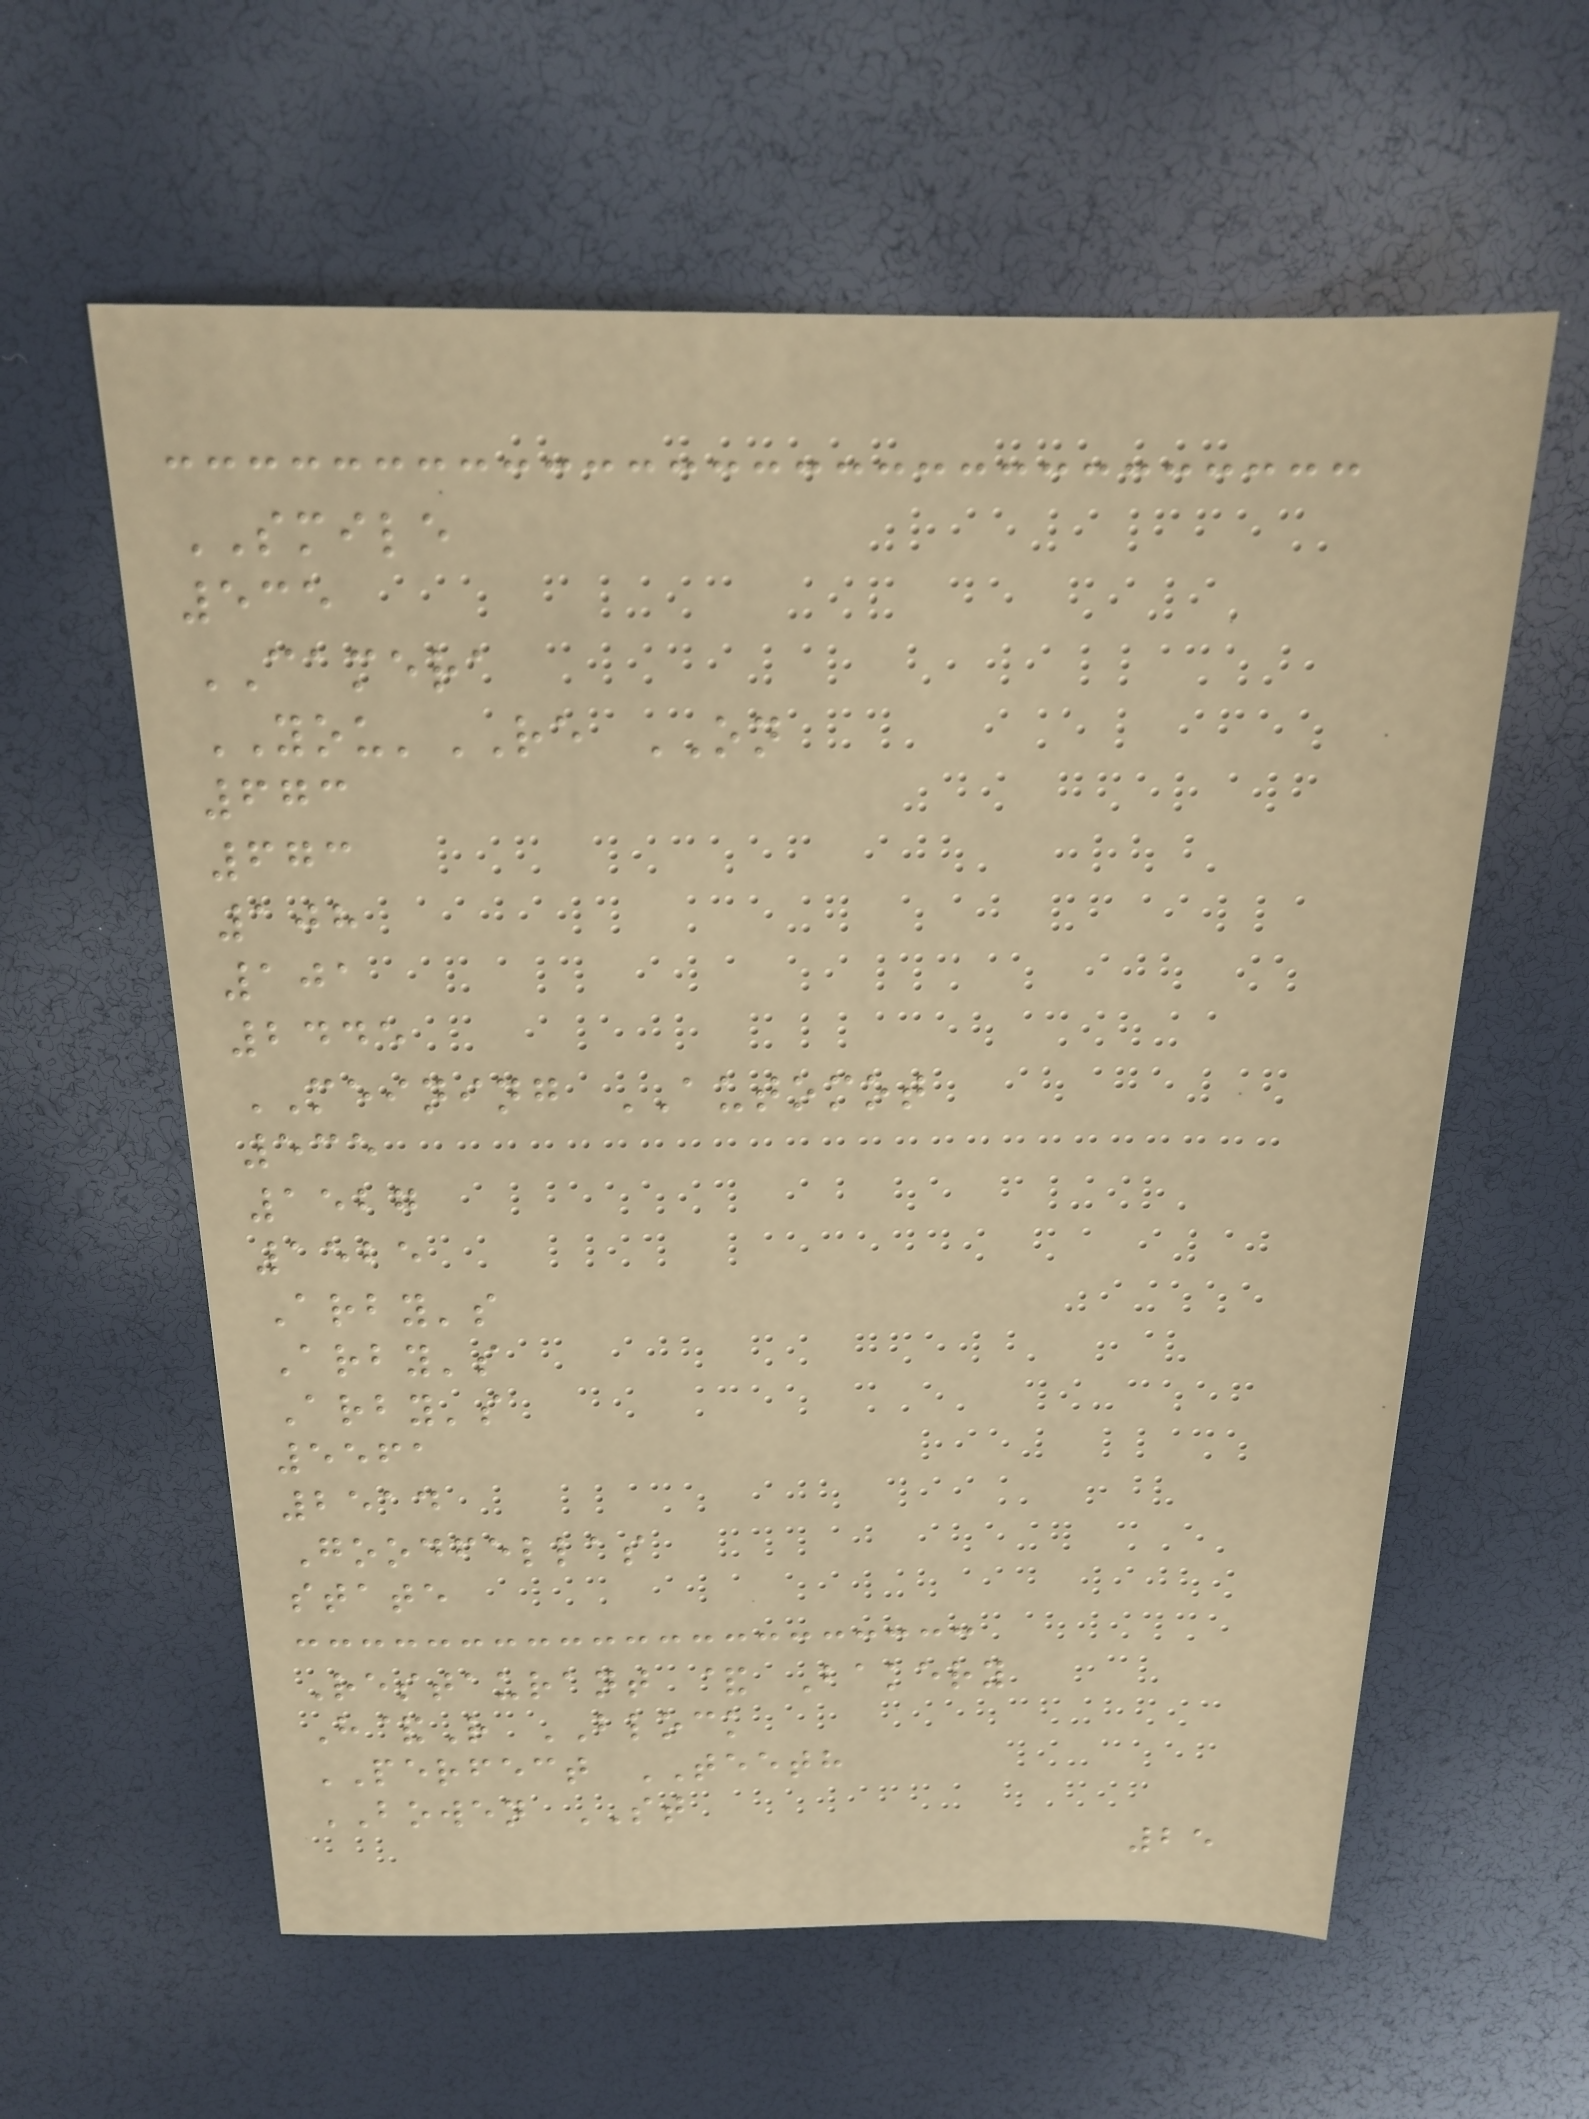SMILE
535
CAMERA
YOU'RE ON
673
673
108
101
2445
MEINING AUTOMOT
535
1527
1525
Arby's
Arby's
Arby's
5561
2514
Goodfellas
state
Restaurant & Bakery
H&R BLOCK
PERFECT TEETH
BOWEN ST
25
